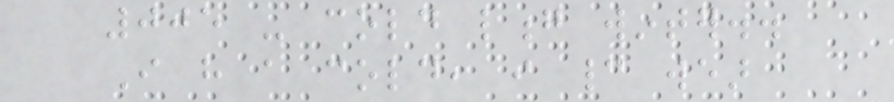005 - cold long winter..
I have a cold, i cannot wear
